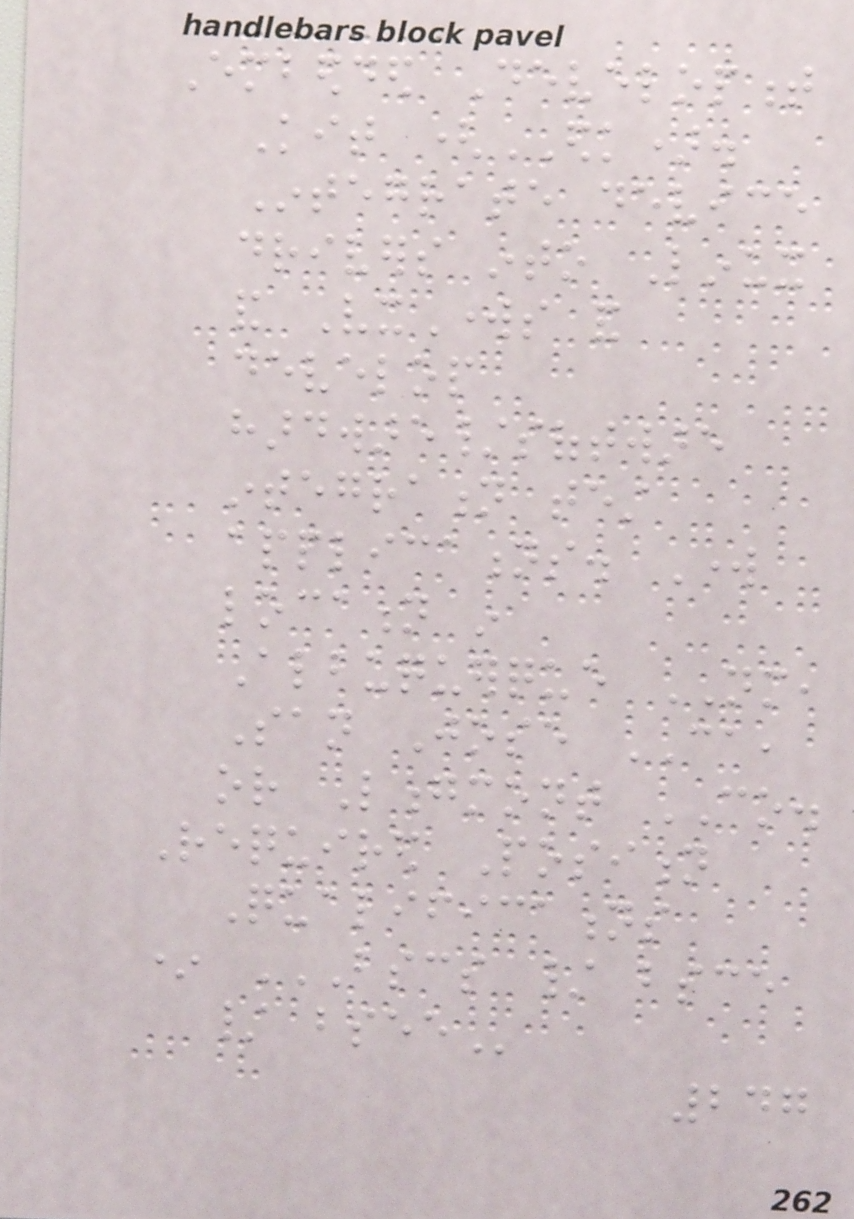Embedded Development
Kit (EDK).
Integrate device
drivers into Linux
and VxWorks and
develop
hardware/software
integration test
applications. Work
location in
Albuquerque NM,
San Jose CA,
or Longmont CO.
Required Position
Qualifications
* BSCS / BSCE
/ BSEE
247
